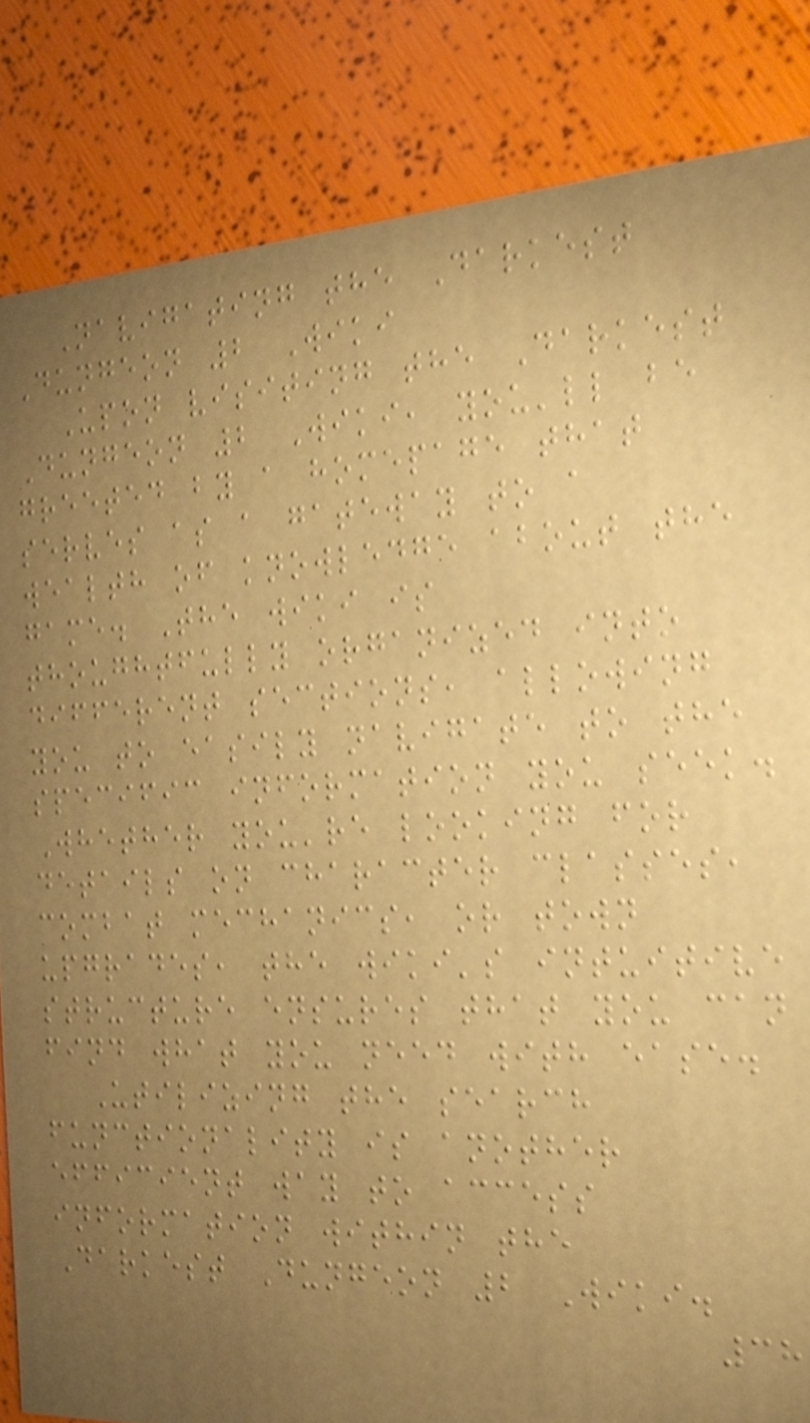Navigating the Darkest
Dungeon 2 Wiki
Upon visiting the Darkest
Dungeon 2 Wiki, you'll be
greeted by a homepage that
serves as a gateway to a
wealth of knowledge about the
game. The wiki is
thoughtfully organized into
different sections, allowing
you to easily navigate to the
specific information you seek.
Whether you're looking for
details on character classes,
combat mechanics, or town
upgrades, the wiki's intuitive
structure ensures that you can
find what you need with ease.
Utilizing the search
functionality is another
efficient way to access
information within the
Darkest Dungeon 2 Wiki.
38
